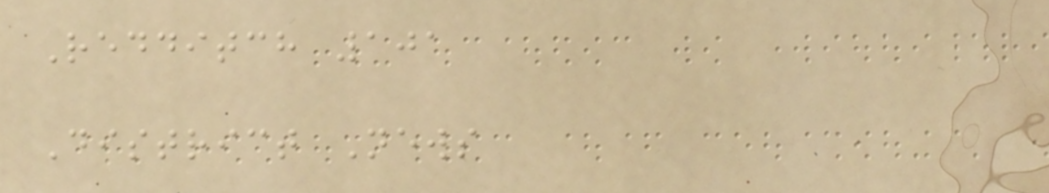Redditch 101
District News
